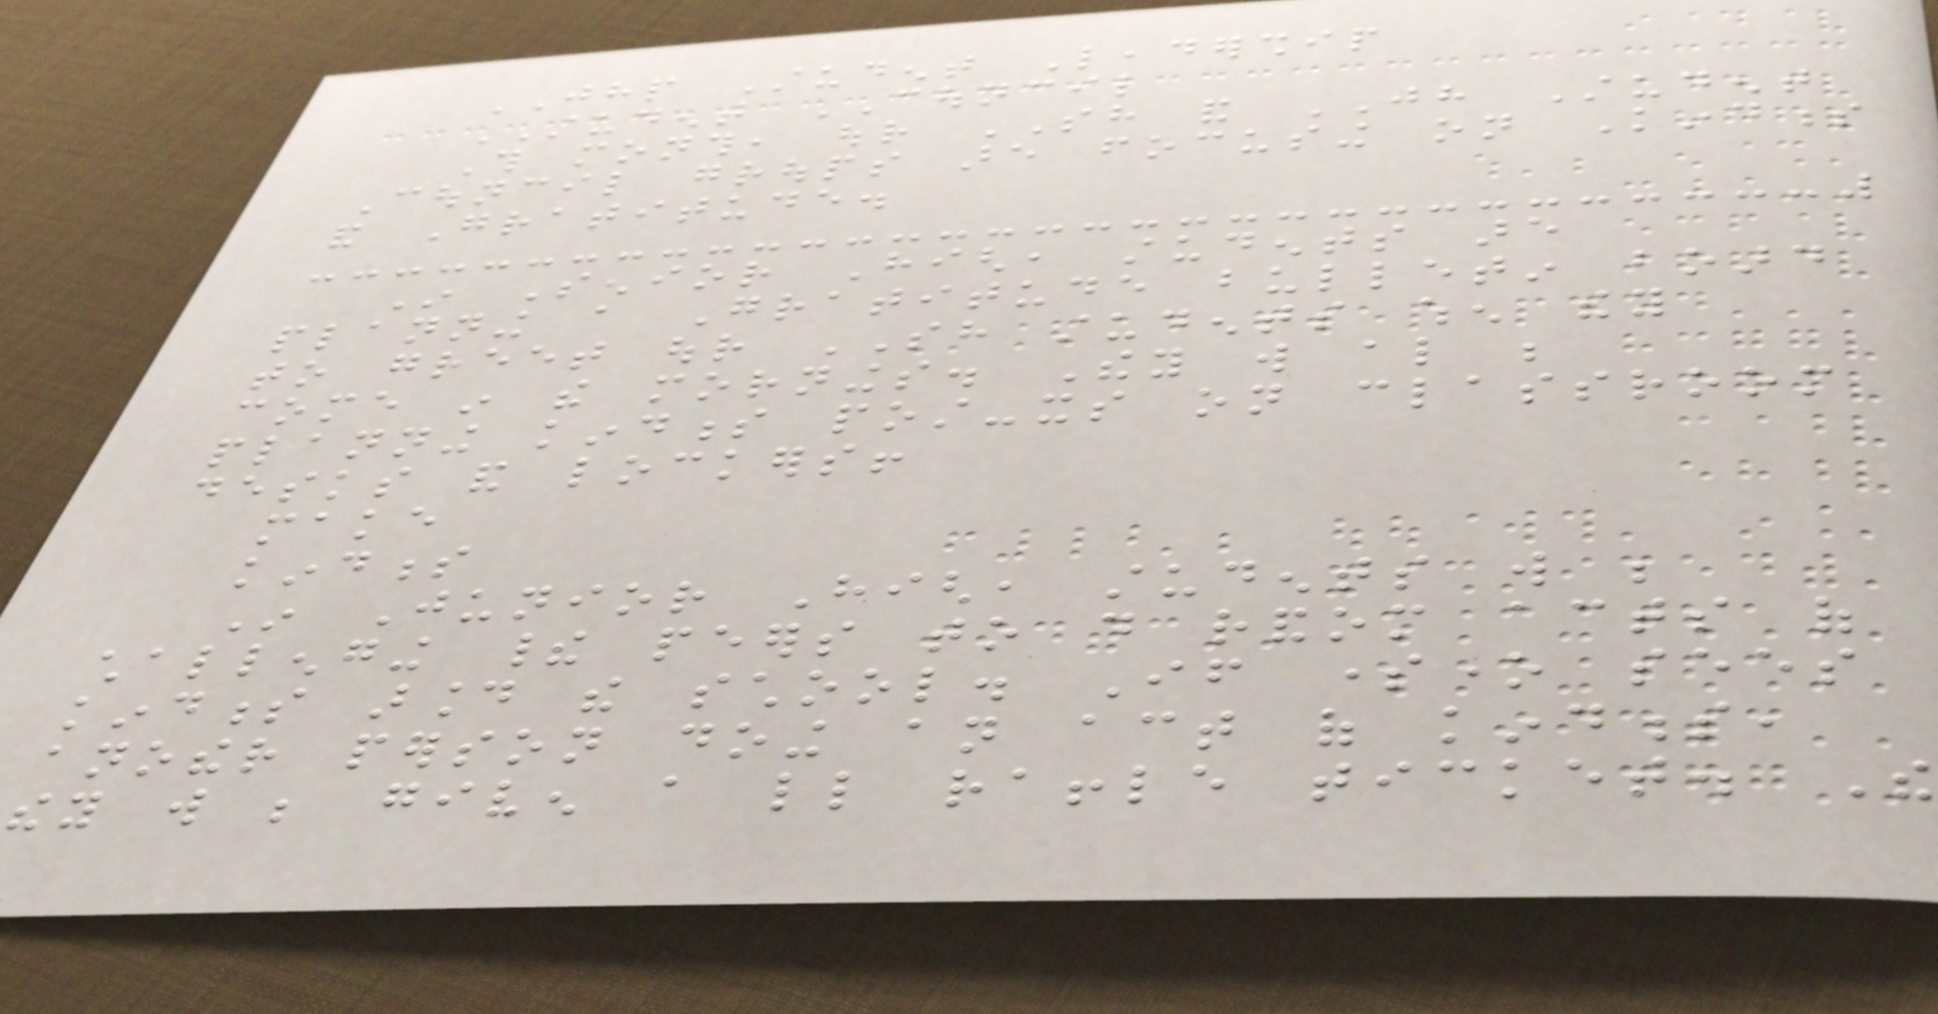JHP Student Leadership
STUDENT COUNCIL
This month, our SH and JH Student
Council groups are focusing on Kindness
and Gratitude.
In Senior High, students are
planning a Gratitude bulletin board
to greet our SH students when they
come in the mornings. They will also be
planning kindness post-its on classroom
desks and lockers!
make
kindness
In Junior High, students will be
challenging their peers to do random acts of
kindness around the school. If someone sees
another person doing an act of kindness,
they will be given a little raffle ticket. The
